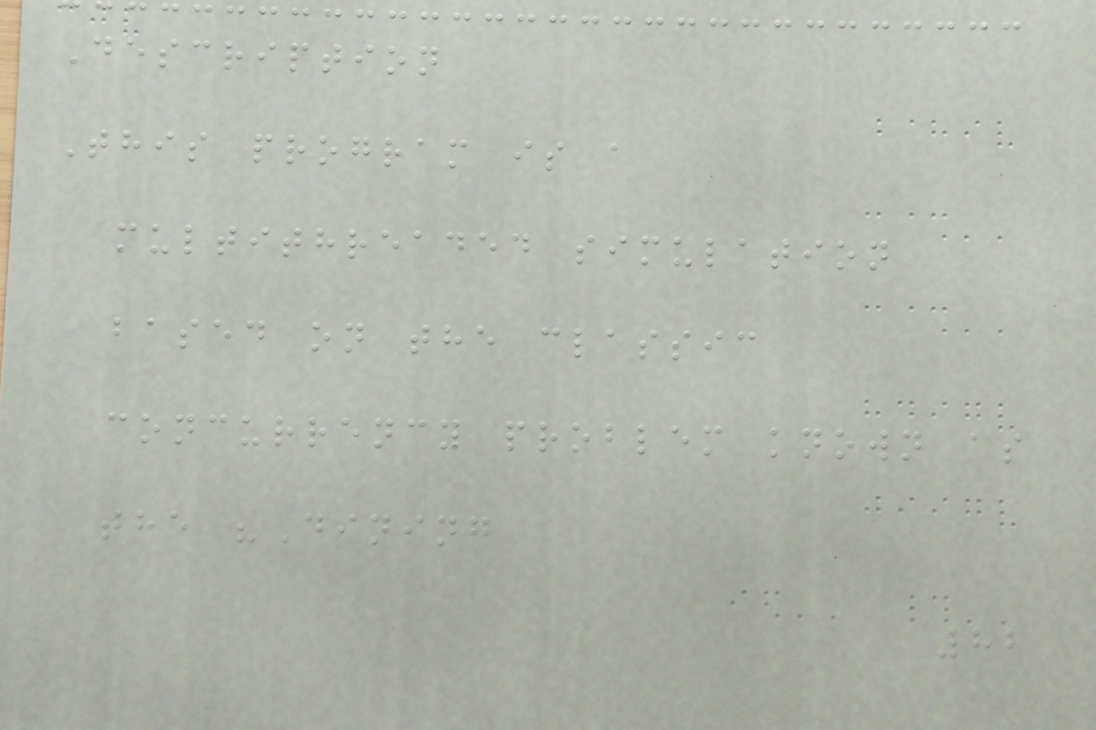Description
This program is a
multithreaded simulation
based on the classic
concurrency problem known as
the "Dining
82
